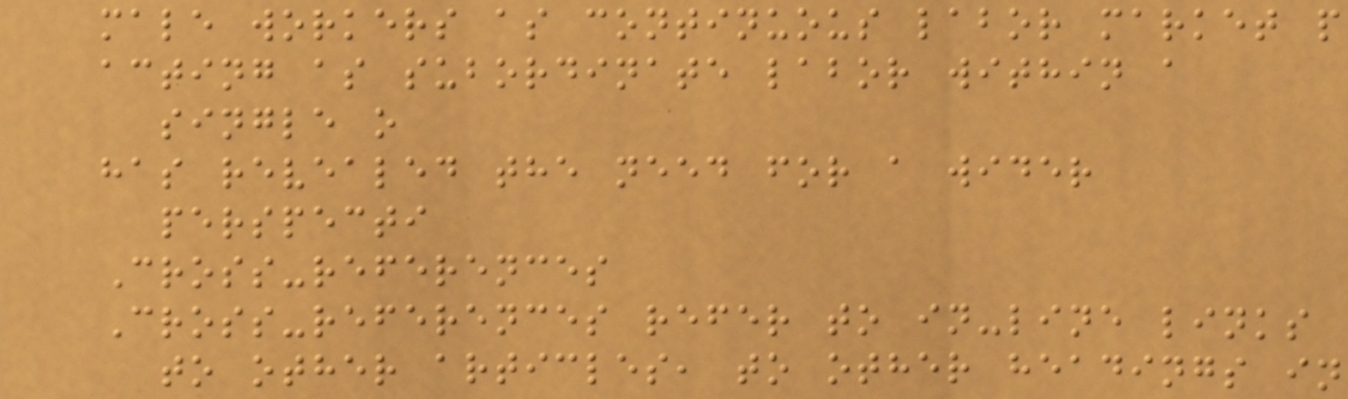male workers as continuous labor market p
acting as subordinate labor within a
single o
has revealed the need for a wider
perspecti
Cross-references
Cross-references refer to in-line links
to other articles, to other headings in
